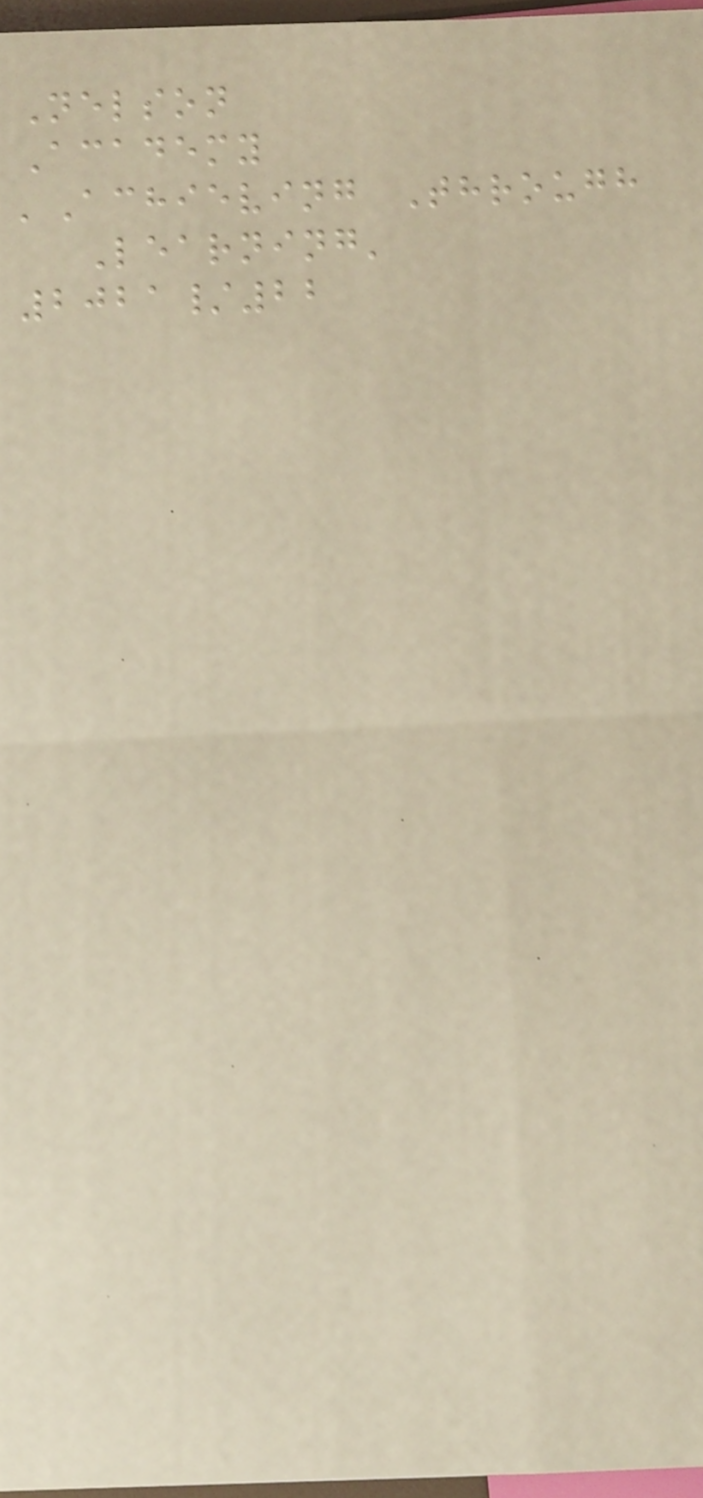Nelson
Academy
'Achieving Through
Learning'
2021/22
